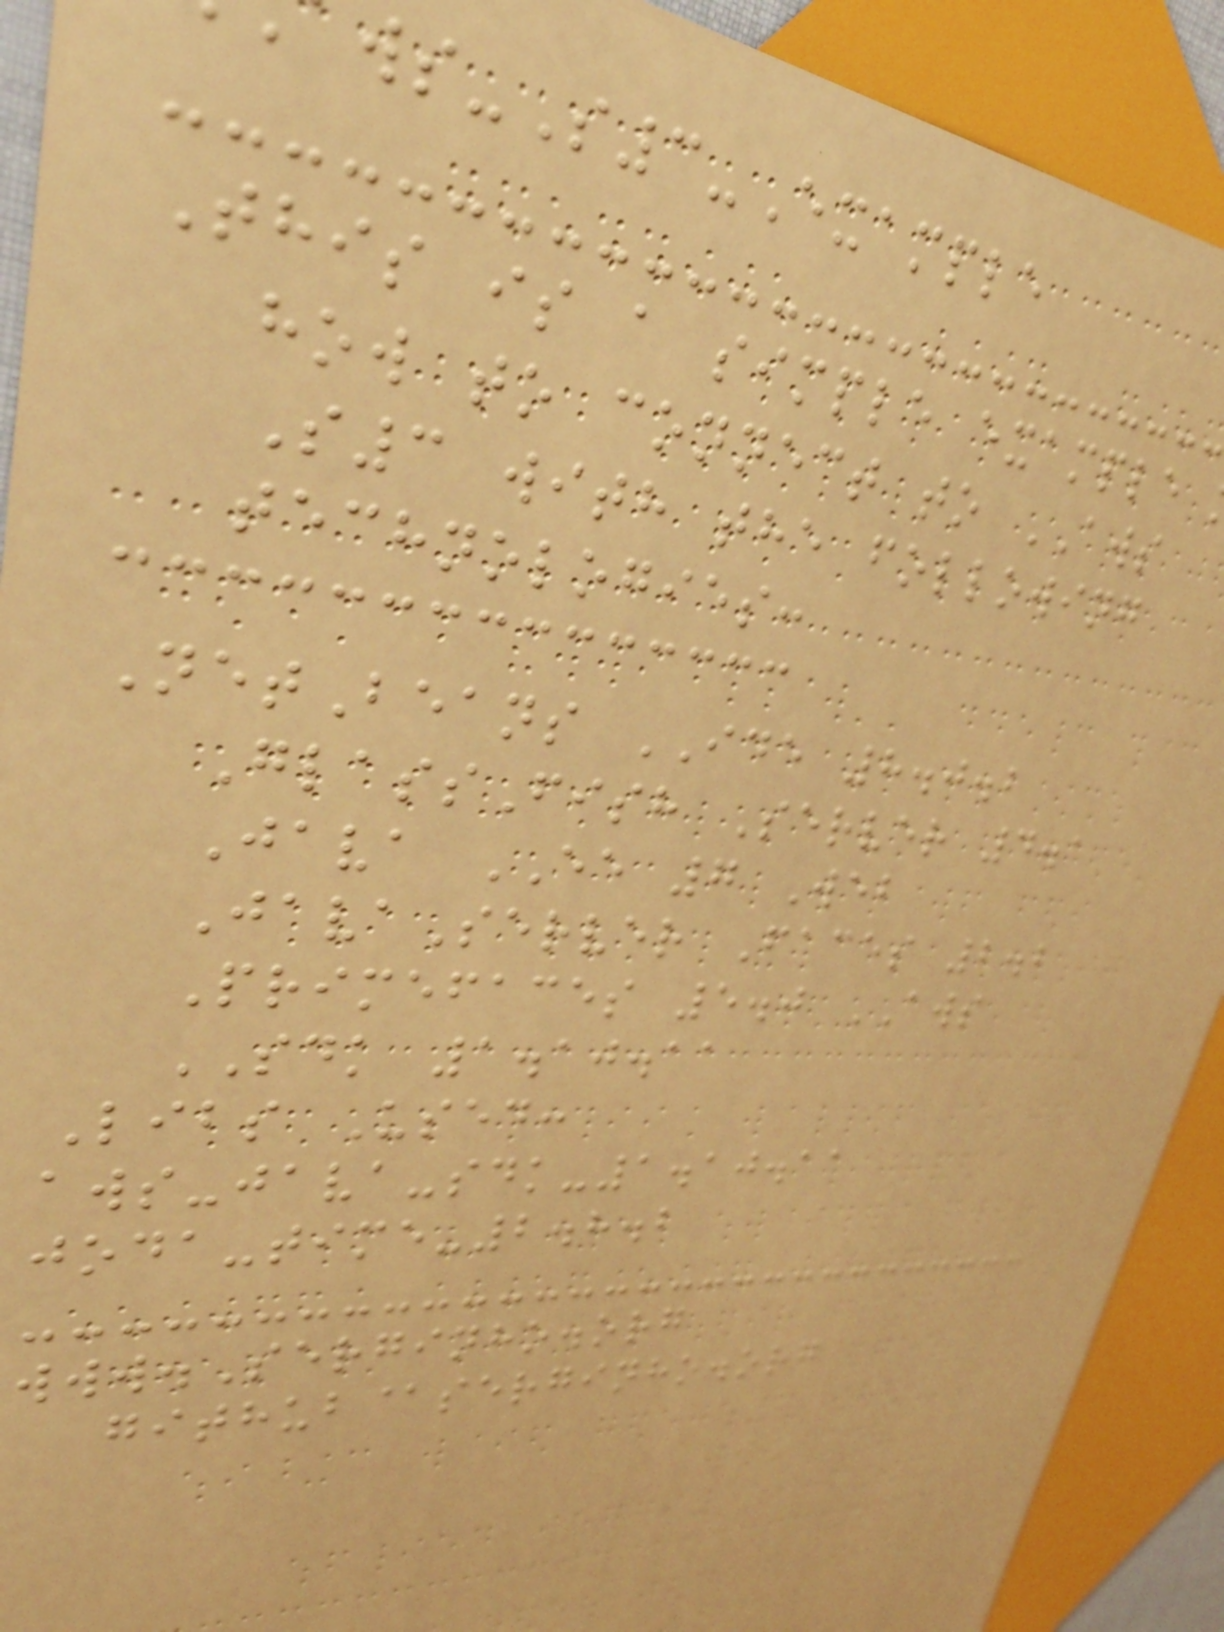-S3-Example
This is a simple example
how to connect to AWS
S3 with the following
technologies:
NetBeans IDE 8.0.2
GlassFish Server 4.1
Java EE 7 Web
JavaServer Faces 2.2
Primefaces 5.0 AWS
SDK 1.10.11
Libs Used:
aws-java-sdk-1.10.11
joda-time-2.8.2
www.Serginho.org
github@serginho.org
